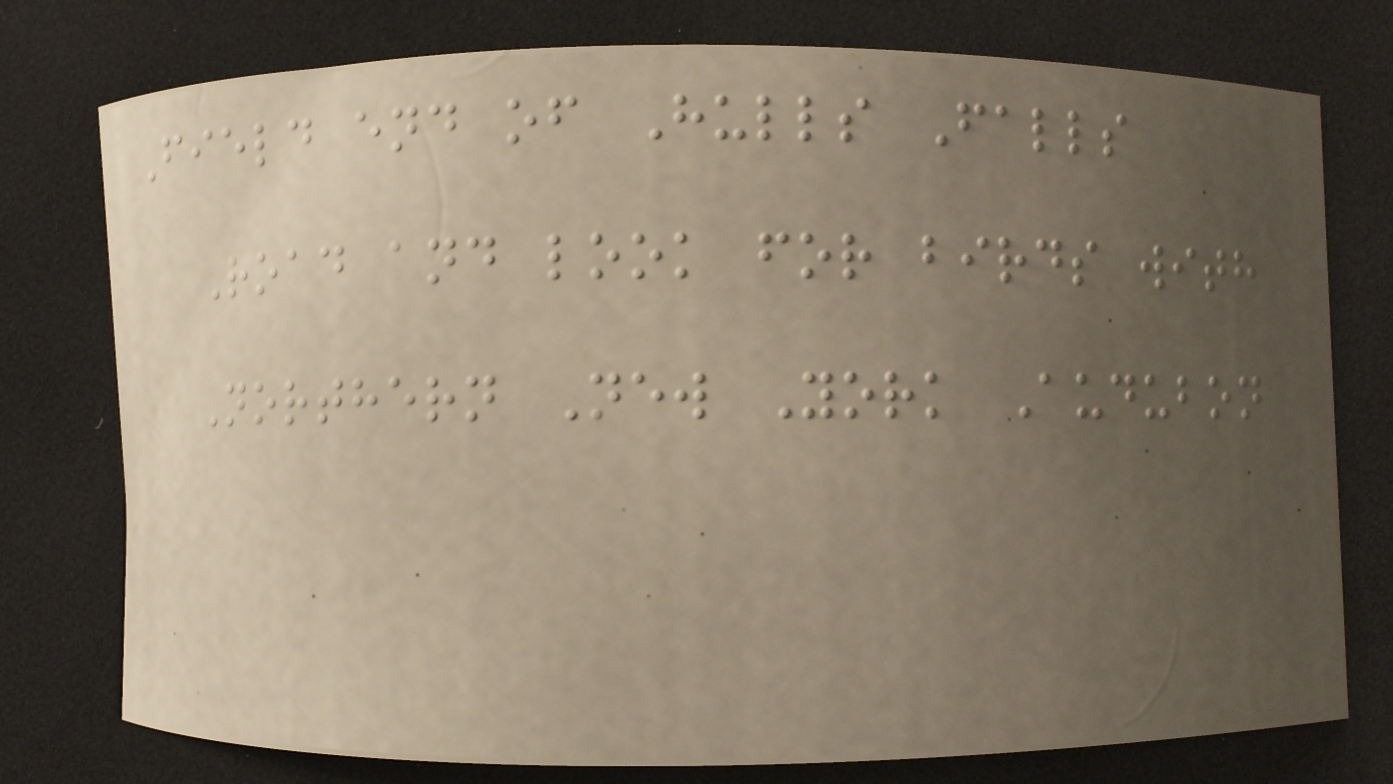Field end of Hulls Falls
Road and look for birds with
Northern New York Audubon
